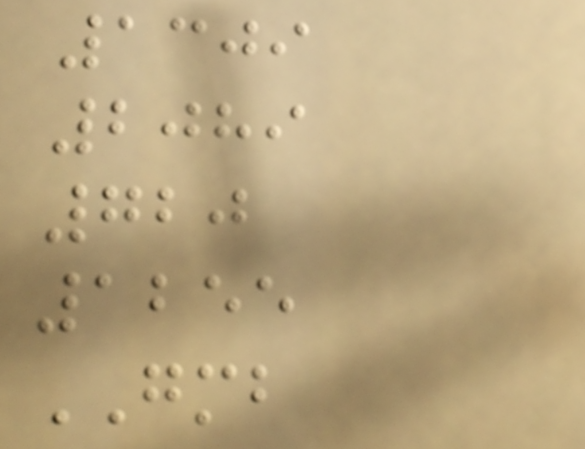1309
2089
720
1255
GMB
